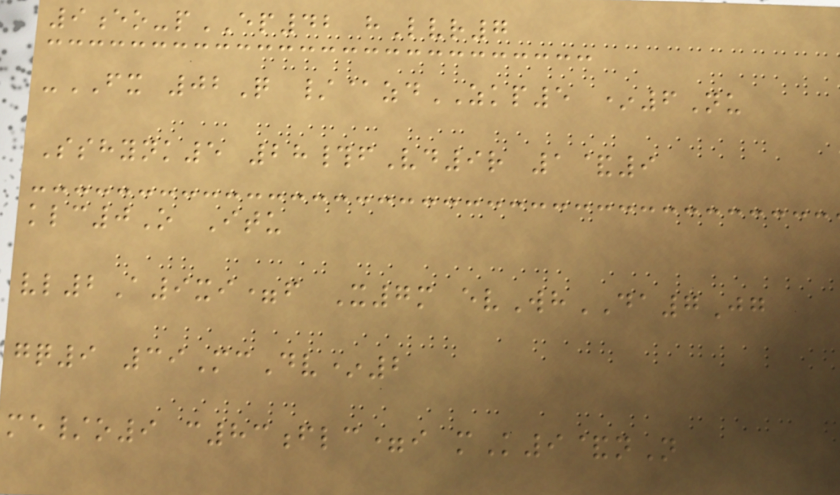9eo-pEP42 hLvr7
-FX 02Q /@zdZKP5 *6Nu
Sshynk5 28#fVd9r 1&9
klc0O Itu
vl2A9xi=f X7m evWhDA7Jg
gq9 39McDv*2
me/o9 c83flc=i mK9&nN
